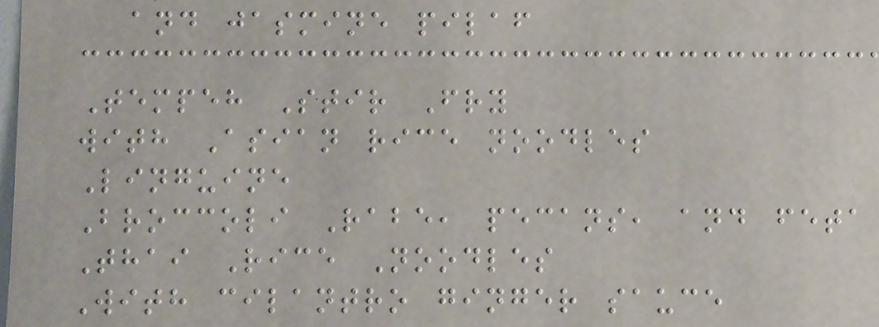and jasmine pilaf
Tempeh Stir Fry
with Asian rice noodles
Linguine
Broccoli Rabe, pecans, and feta
Thai Rice Noodles
With cilantro ginger sauce
